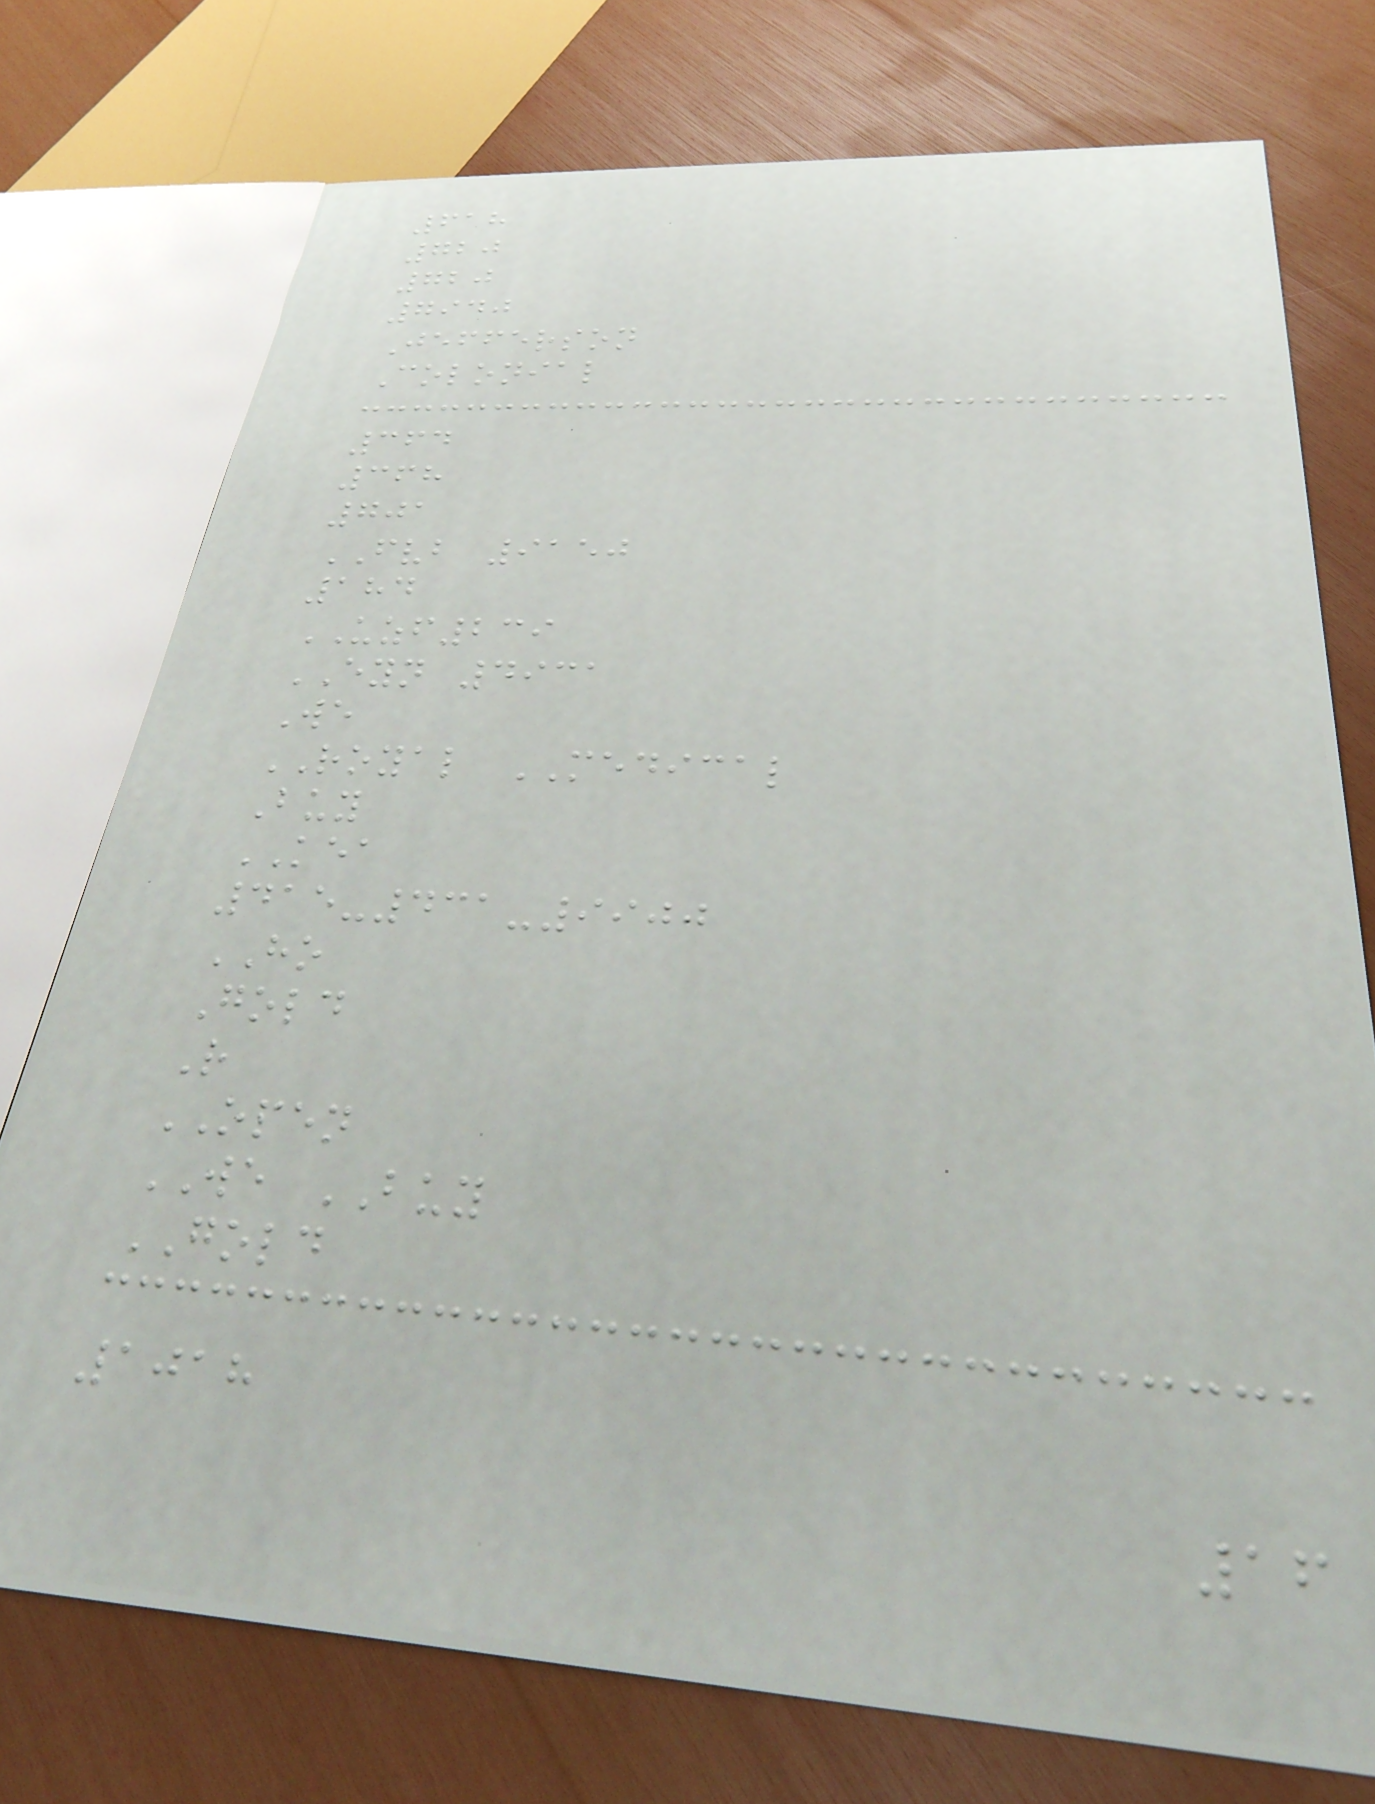618
720
720
7940
Jefferson
Colonial
364
368
701
FVB 9150
184
UZF239
EYN 4931
We
ROYAL MEDICAL
Buy
KEA
415-431-9900
HO
Gold
R
OPEN
WE BUY
GOLD
1018
16
